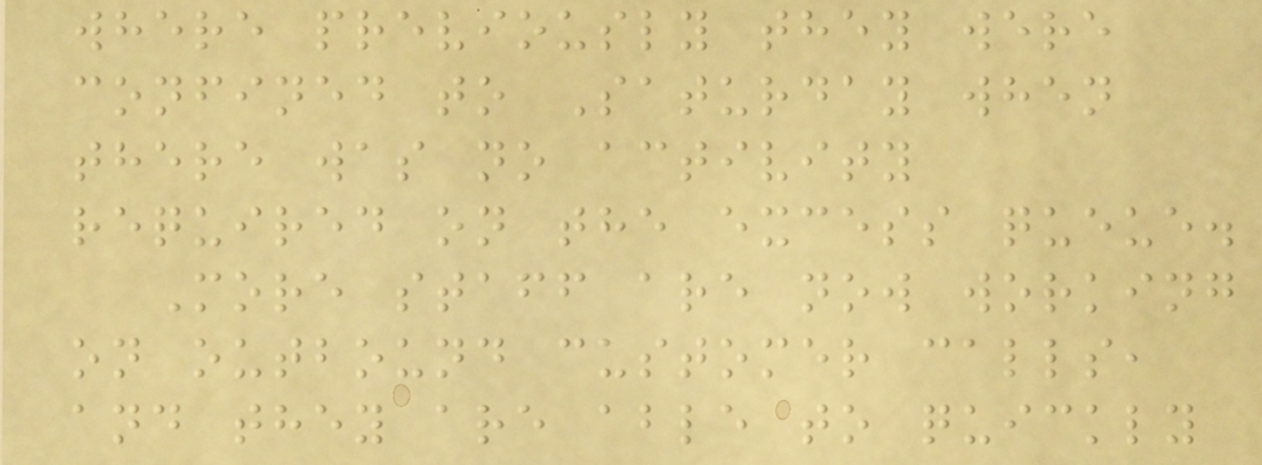where previously they were
confined to Saturday when
there was no activity
required on the excess queue.
More staff are now working
on outbound customer calls,
and they are able to quickly
